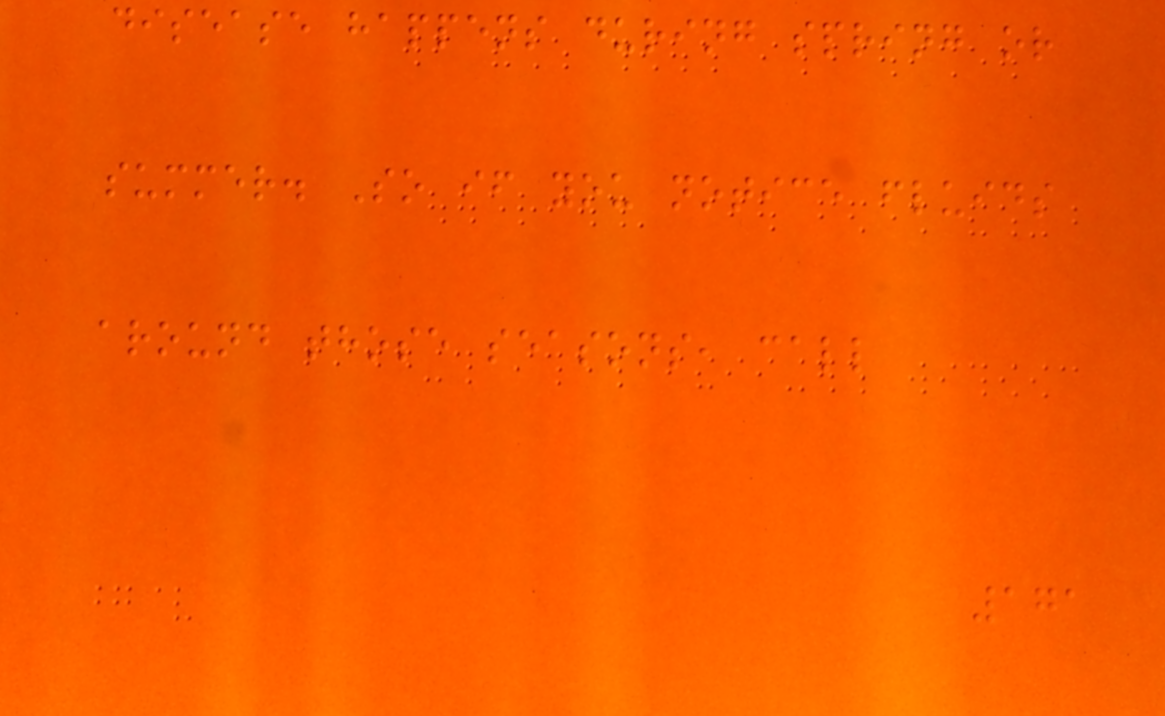disease happens during spring or
summer. So if you notice fluids
around those seasons, call
171
